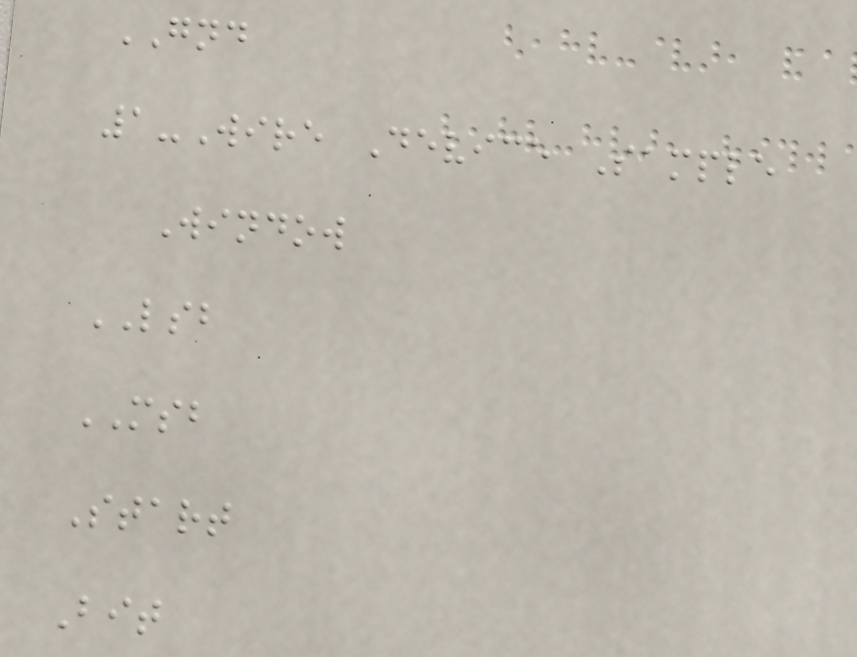GND
1-Wire Device Sample
Window
LSB
MSB
Start
Bit
